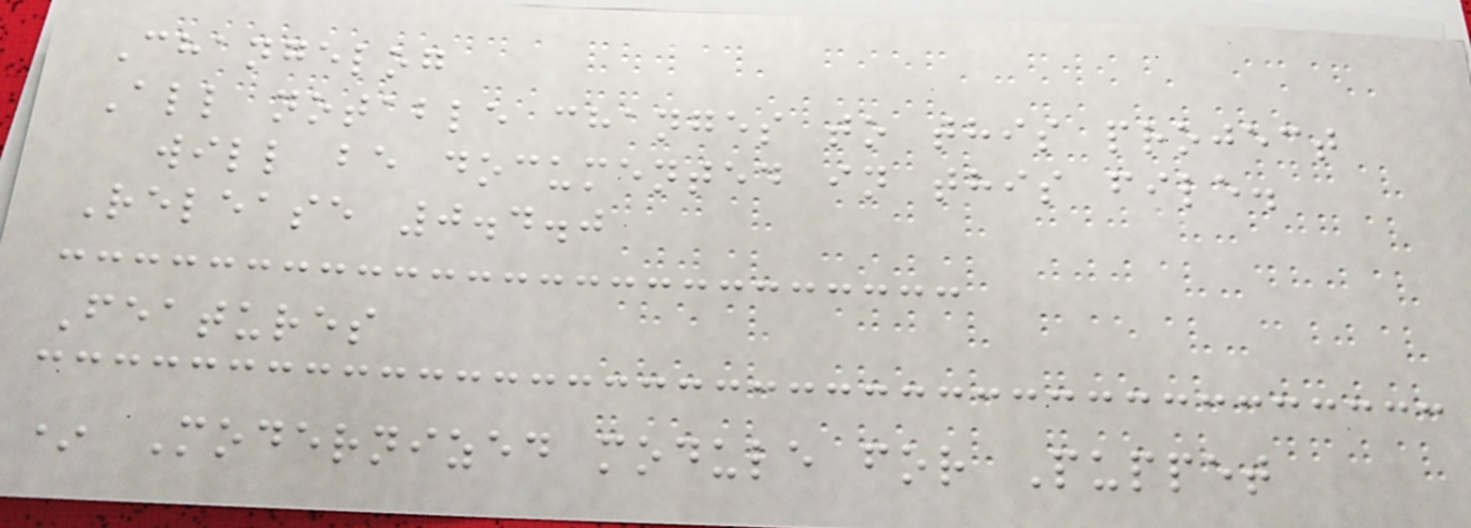Changelog
All notable changes to this project
will be documented in this file.
Release 0.4.0
Features
* Modernized module for Puppet
